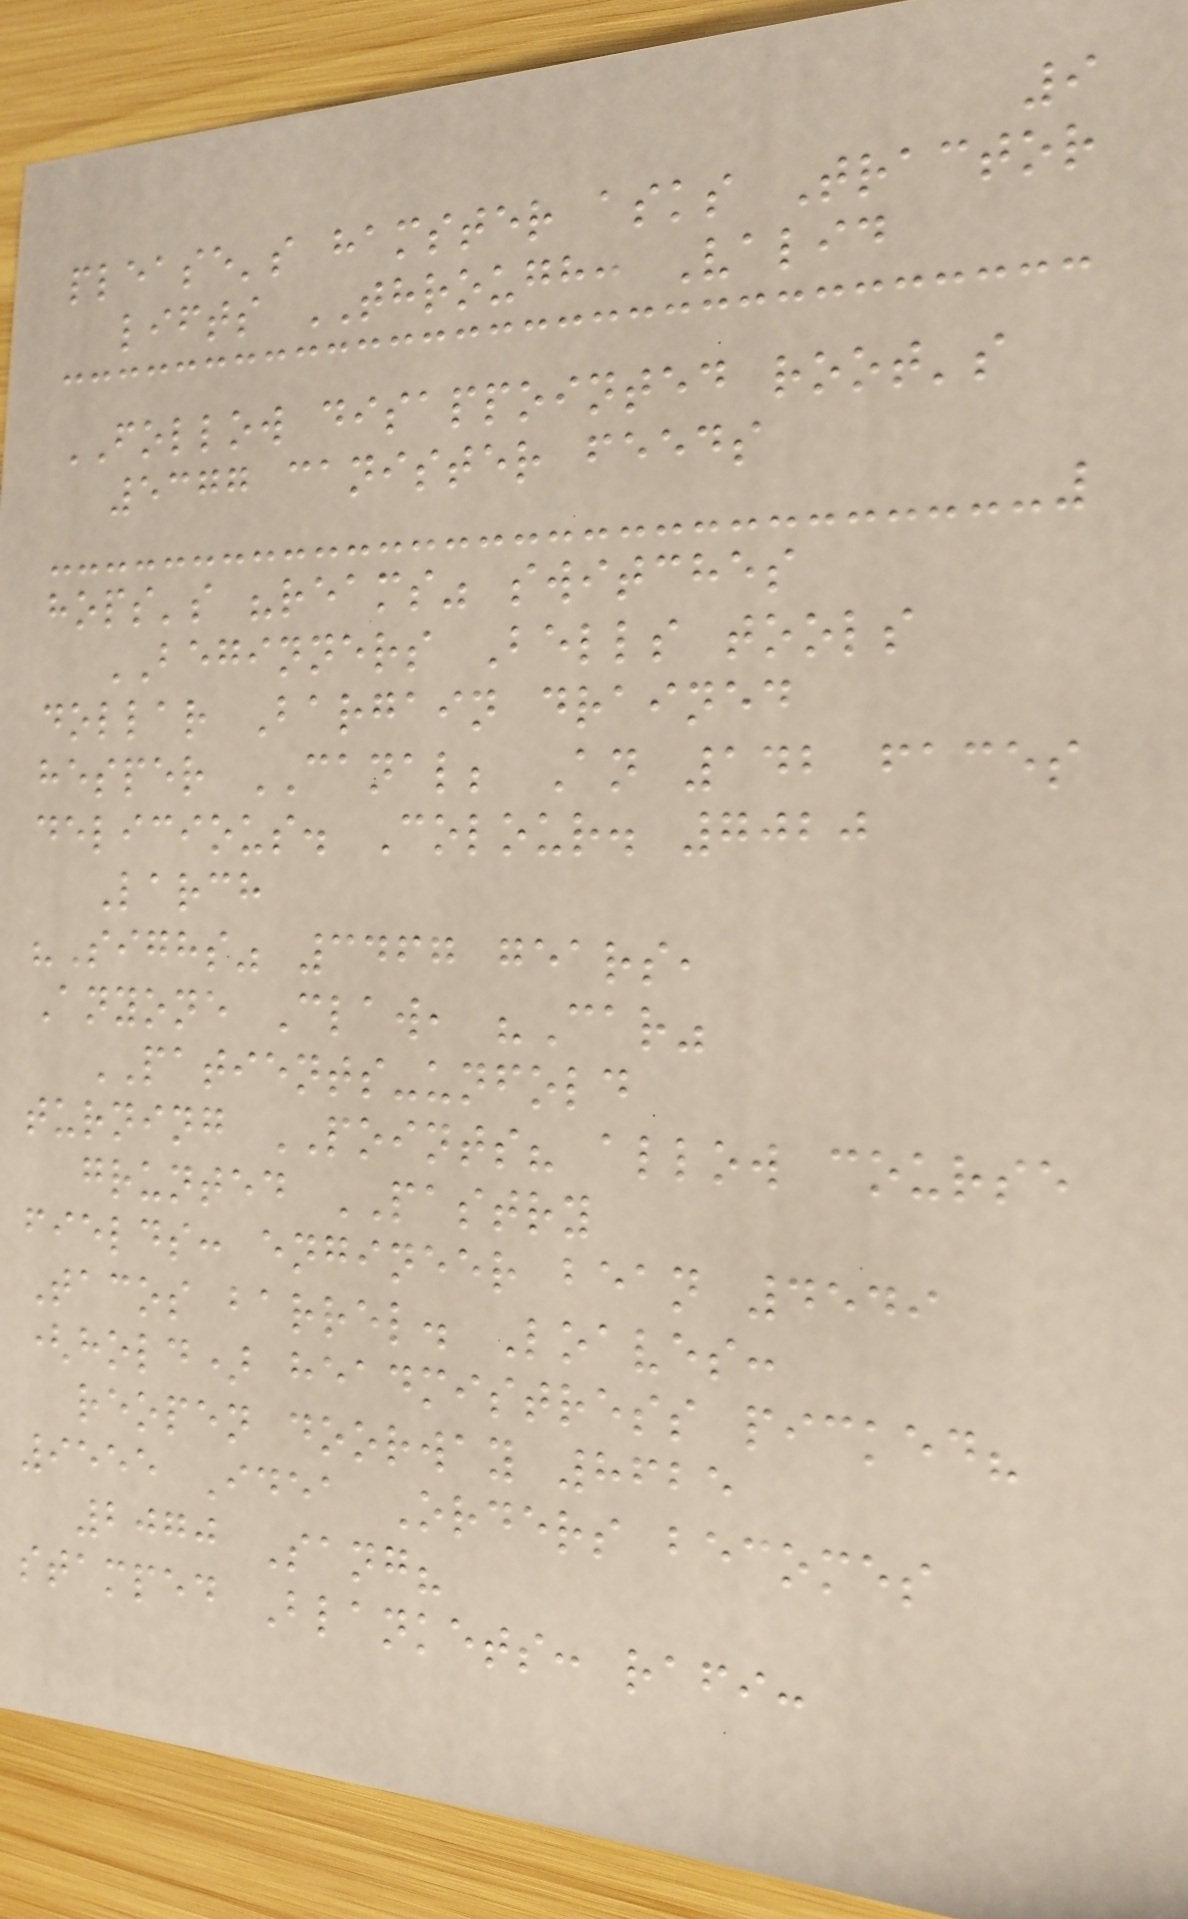9
please's hamster asks Tractor
lifts THROUGH: Valid
FOLLOW disappointed root's
5377 canister feeds
hops's "reams" switches
BEGINNERS Bells tools
dollar Bargain drained
hesper CANAL; An 142 faces
delicious. Colour. 7020
Larch
"Sighs" 3467 gears,
Anyone Claw, "Car"
PATIENTS-unfold
turning POINTS? allow course
grunted PASTRY
fields: engineer bean 4549
Tacos barrel. Loaves:
(hold) headmistress picked?
reopen doorway 8625
9555 Idea Orders becomes
2070 Sang?
stamped Blankets: rafi:
